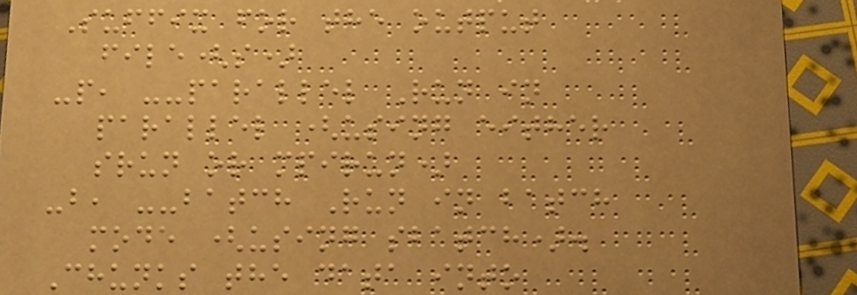Suffix for the output
file(s)
-p, --parallel Run in
parallel (using either
srun or mpirun)
-b, --batch Run in batch
mode (using sbatch).
Chunks the data into
